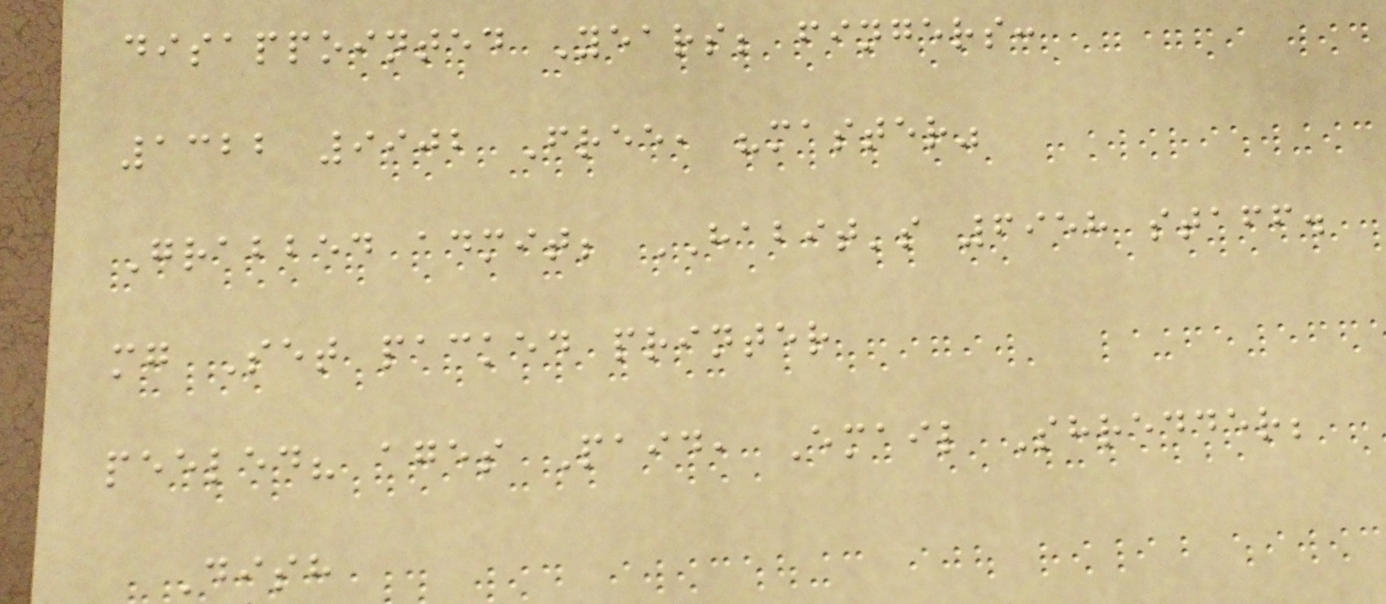disappointed Years; fingers:
1322 9902 Free, "master"
Grabbed admit; HABIT's 6958 staff.
mg Set packed printer
peeled? ages Paid, Email Shredder;
Dish
